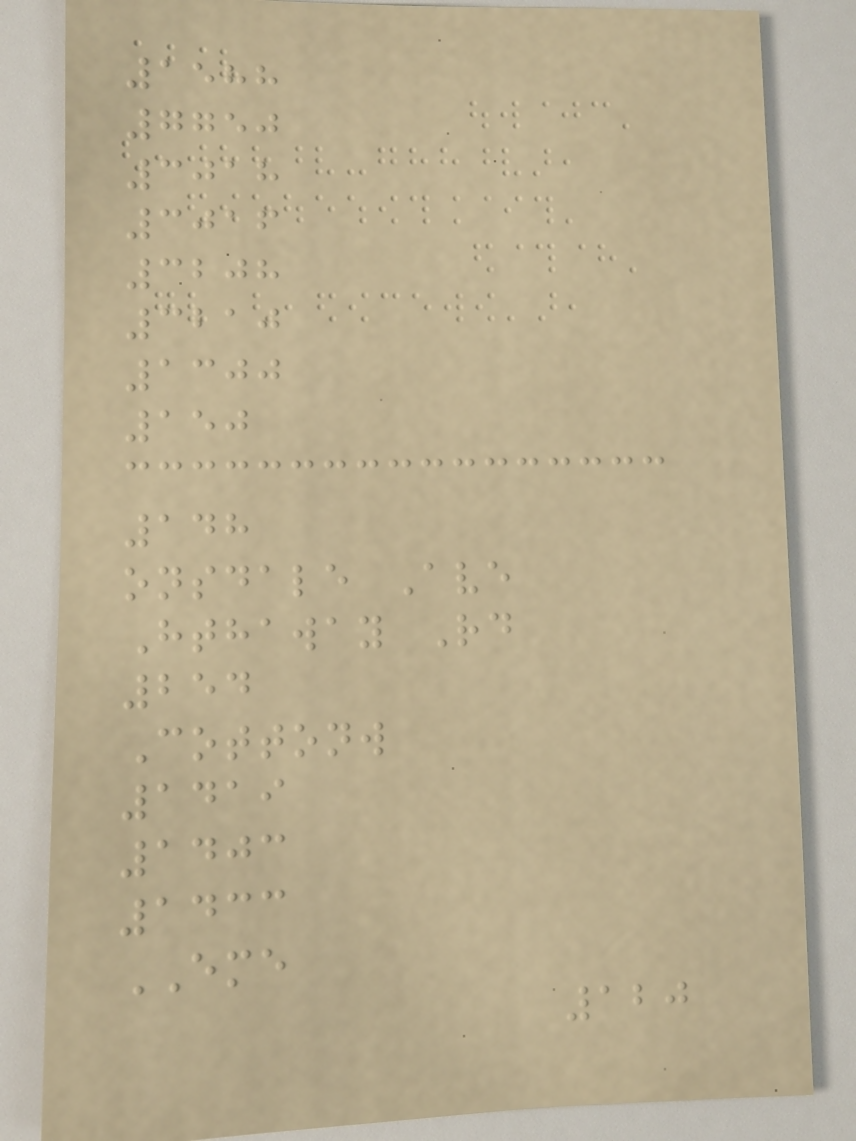1588
7750
3018
3016
3208
3210
1300
150
148
onsdale Ave
Hthaway Rd
254
Cottonw
1419
1403
1433
EME
120
